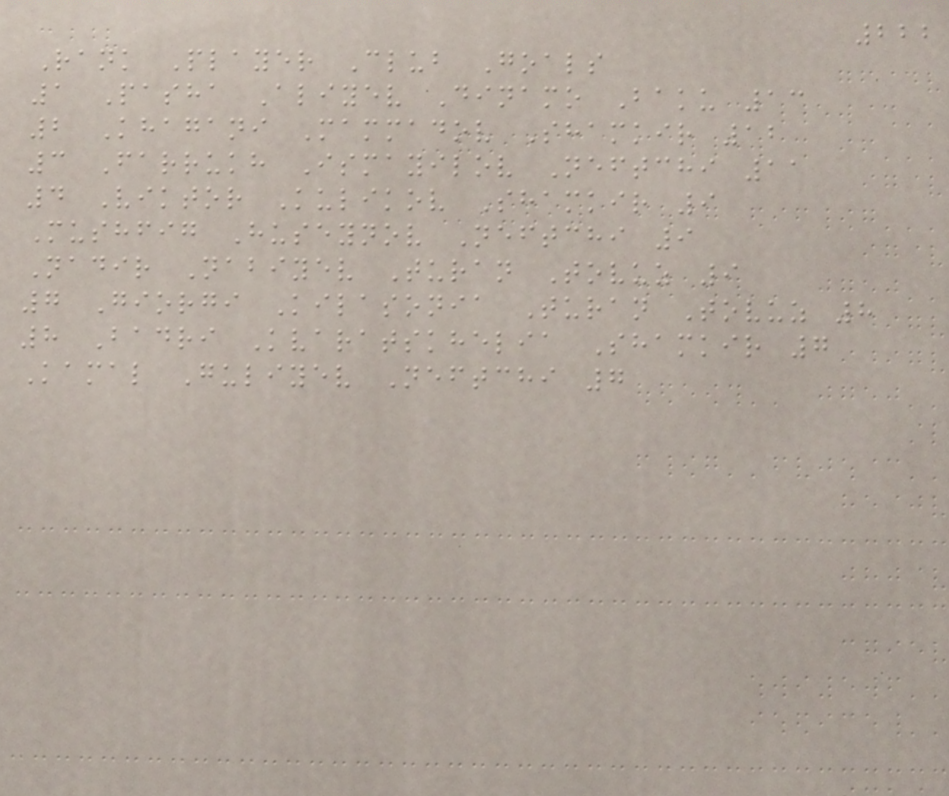222
Rank Player Club Goals
1 Pasha Aliyev Dinamo Baku 13
2 Khagani Mammadov Shamkir 12
3 Farrukh Ismayilov Neftchi 11
4 Viktor Kulikov Shamkir 9
Mushfig Huseynov Neftchi 9
Nadir Nabiyev Turan Tovuz 9
7 Giorgi Kilasonia Turan Tovuz 8
8 Badri Kvaratskhelia Shamkir 7
Kamal Guliyev Neftchi 7
